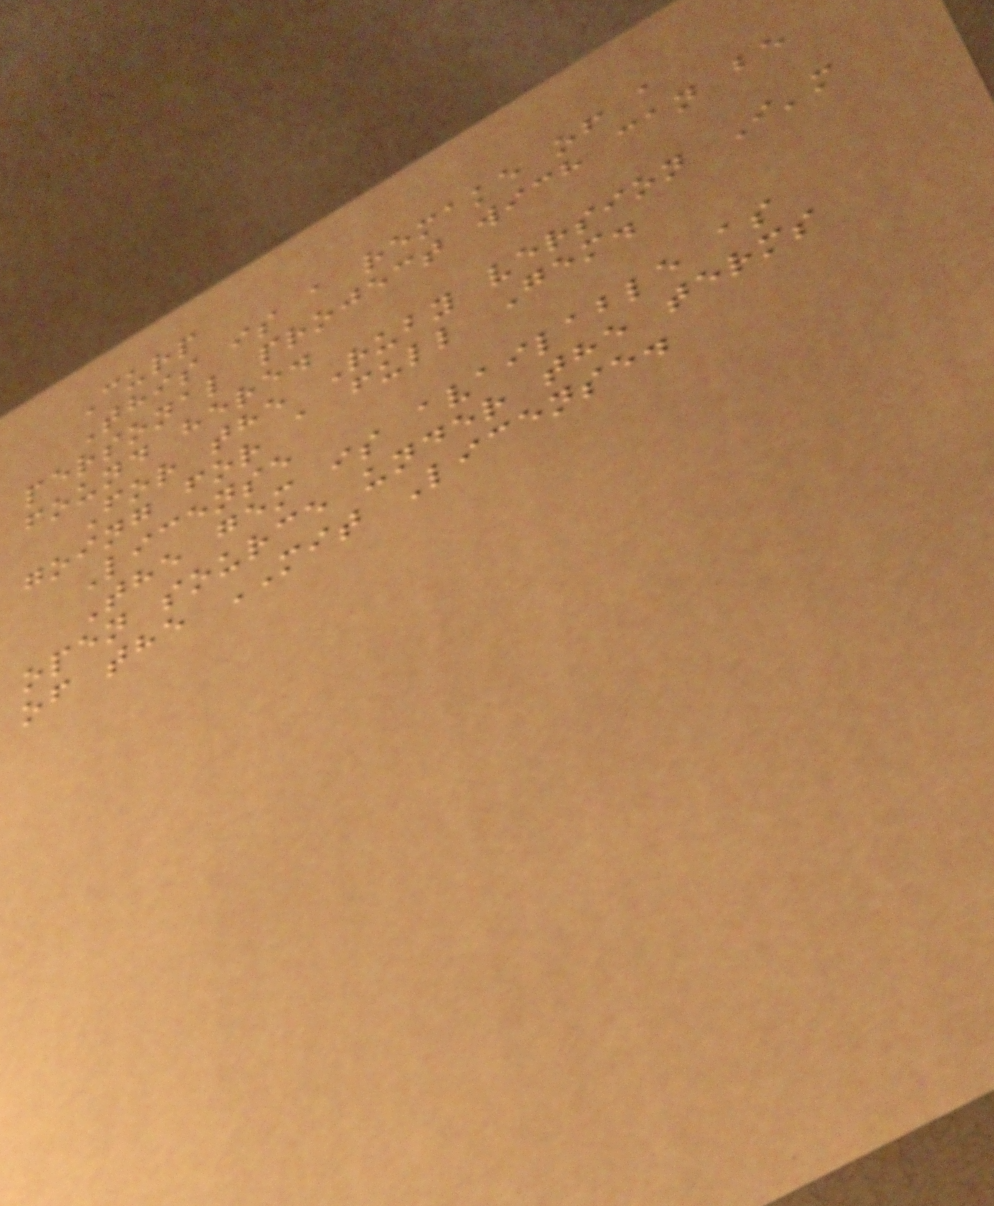Curp
This is a remake of a
personal project wich can be
found here.
For the Ruby version I'm
going for a full Gem.
License
The gem is available as
open source under the terms
of the MIT License.
